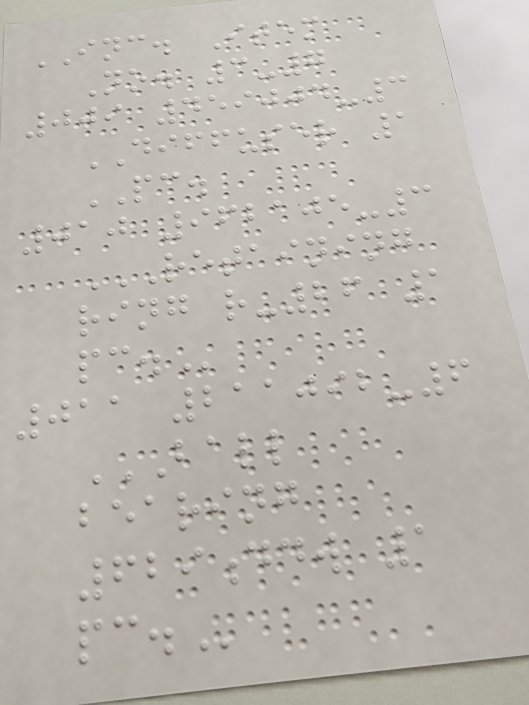INC. Item
No. 3-7
009 459004-3
DIFFUSER 1
PC.
010 962105-3
RETAINING
RING R-26 1
PC.
011 211092-6
BALL
BEARING
629DDW 1
PC.
